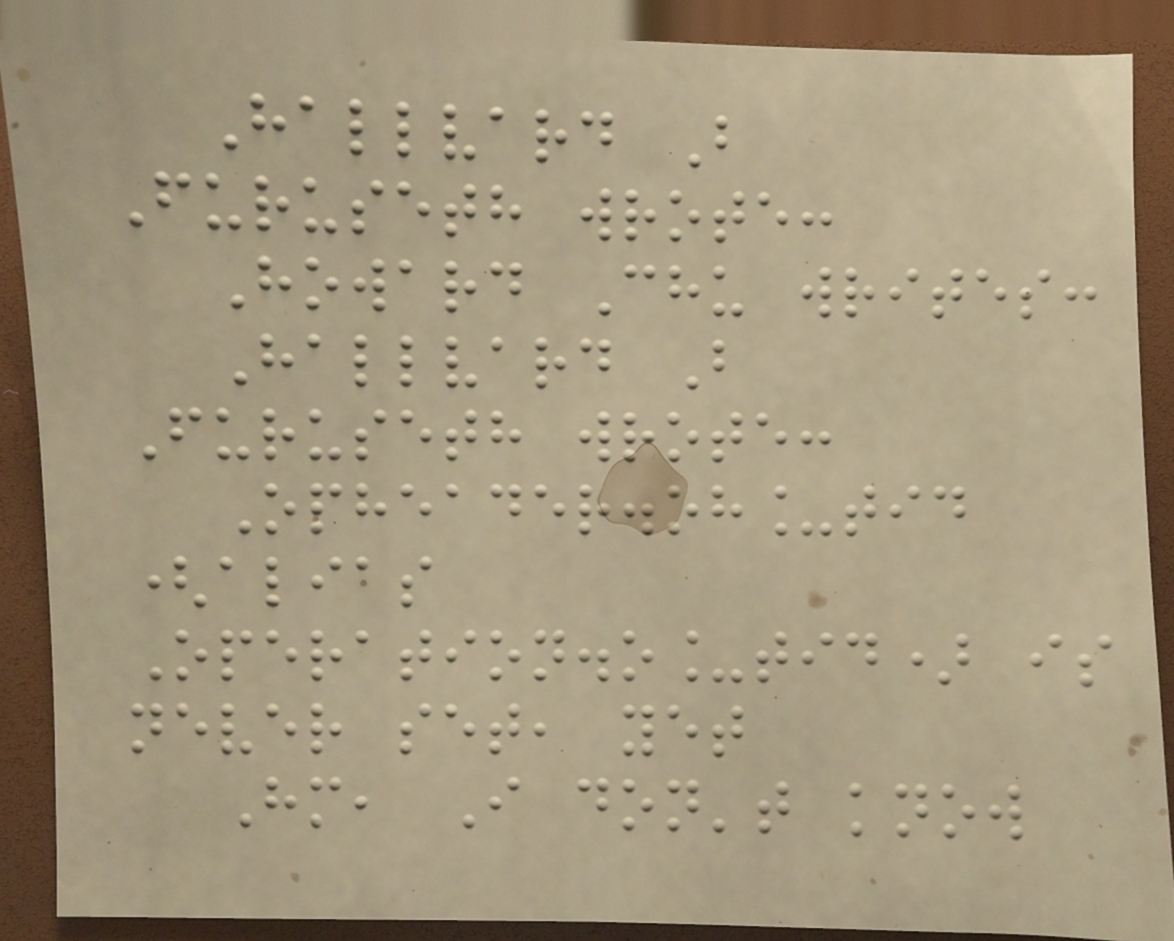Hallvard B
Furuseth wrote:
Howard Chu writes:
Hallvard B
Furuseth wrote:
Opheader.oh_tid
(alias
Operation.o_tid) is
never set, yet
Hm, I don't know
